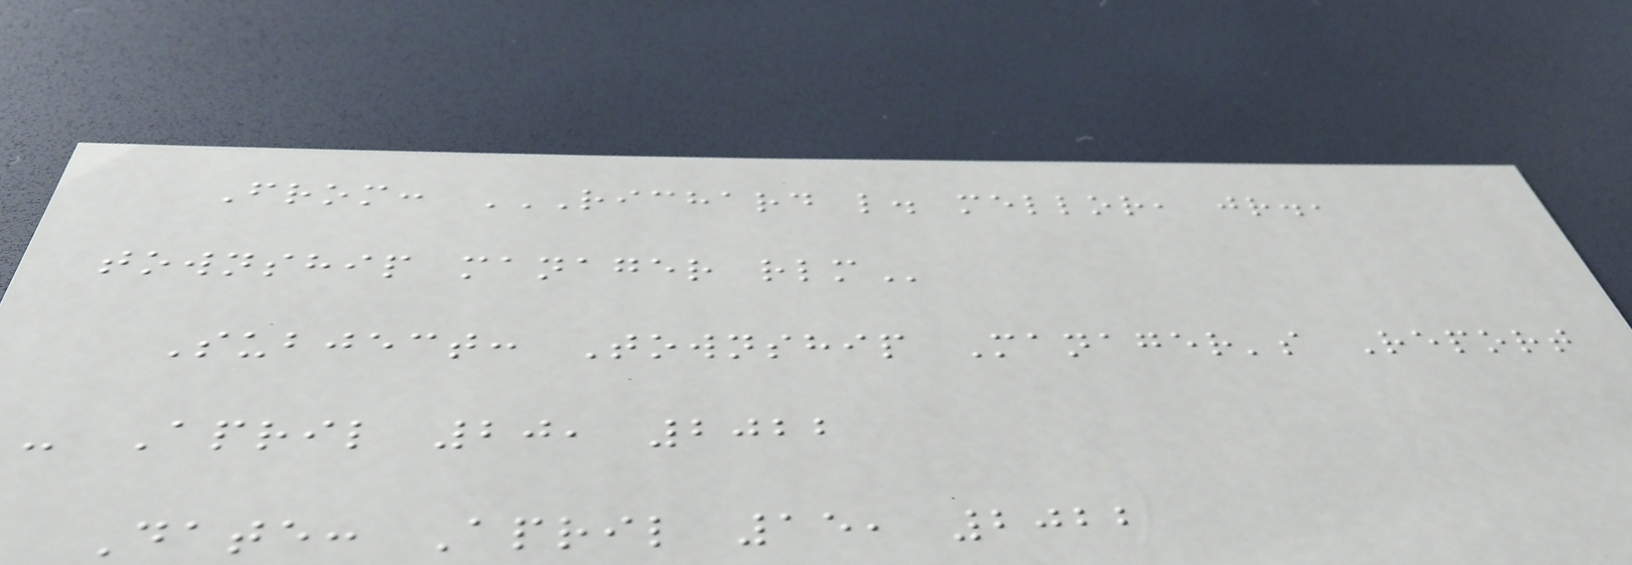From: RICHARD L. MELLOR, JR.,
TOWNSHIP MANAGER RLM
Subject: Township Manager's Report
- April 20, 2022
Date: April 15, 2022
